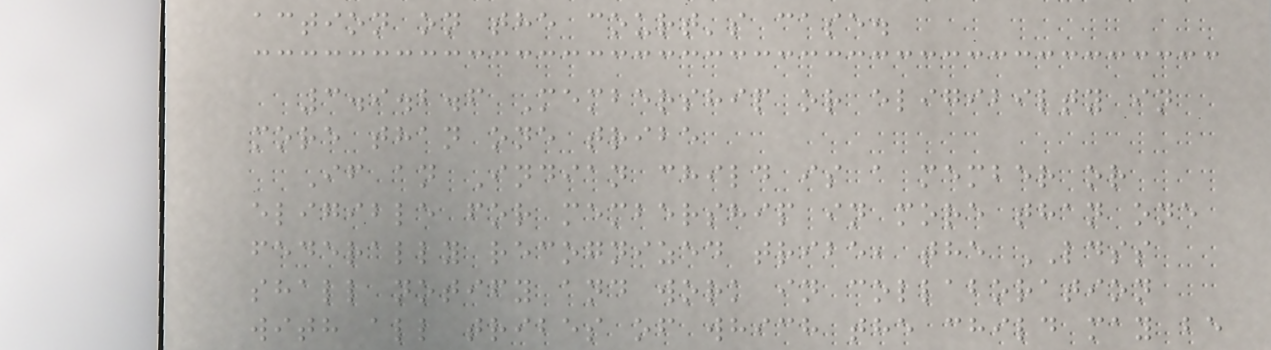action on the court's case.
3.9.2.6 Membership or eligibilty in
more than one tribe
If an Indian child is a member or
eligible for membership in more than one
federally recognized tribe, the LDSS
shall notify and work in collaboration
with all tribes of which the child may be
